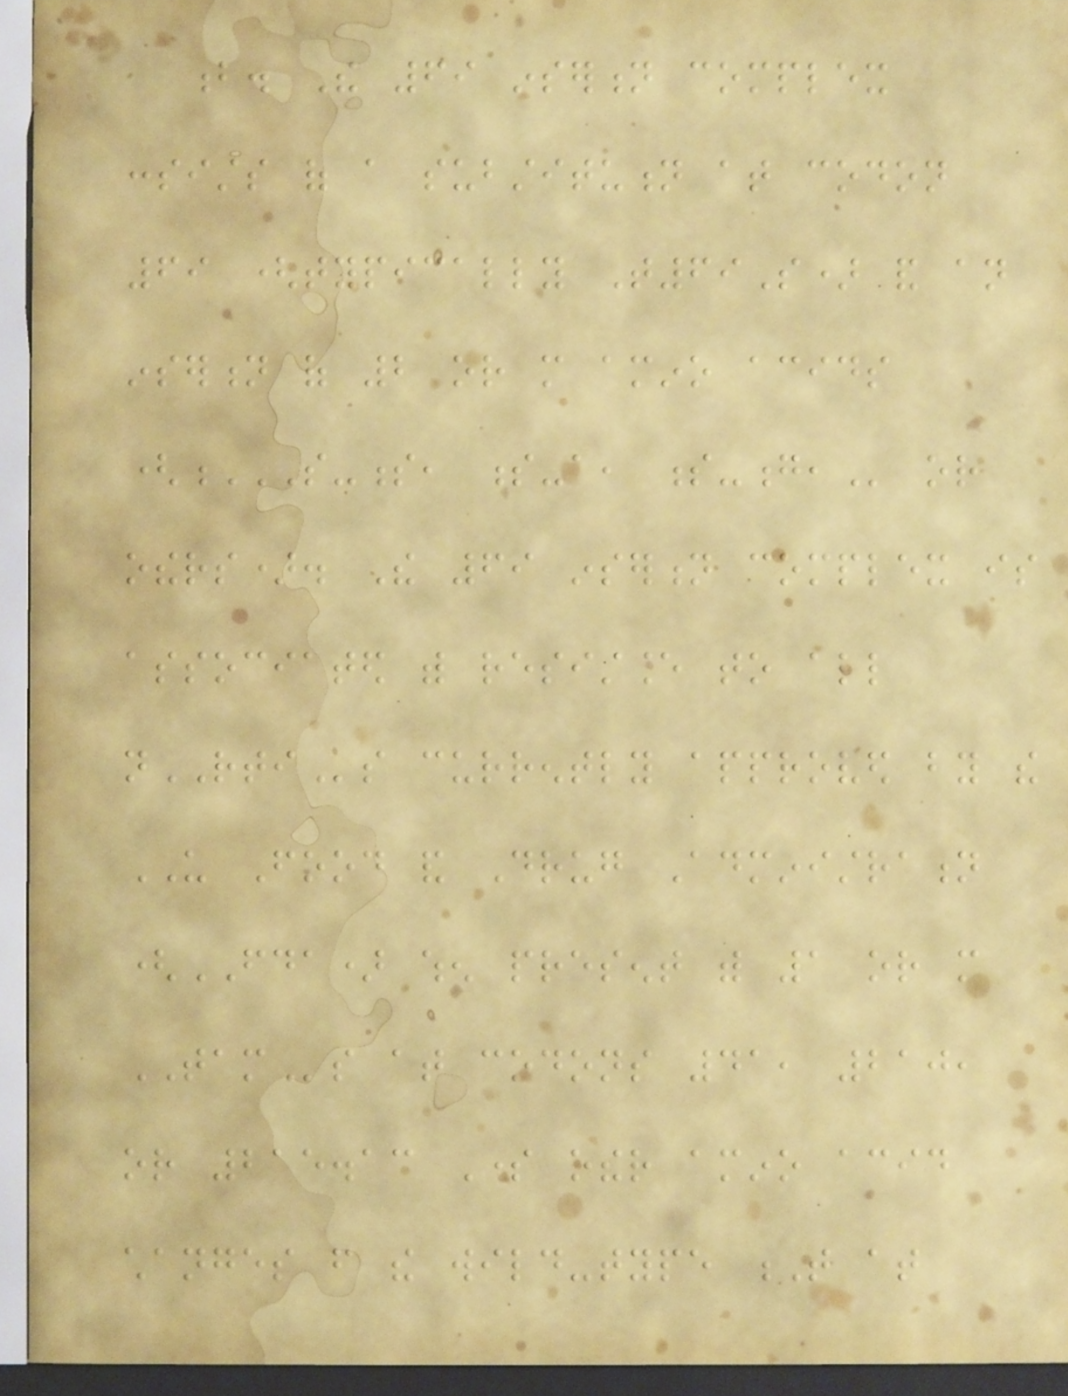b. The 69 insertion complex
consists of a substitution at codon
69 (typically T69S) and an
insertion of 2 or more amino acids
(S-S, S-A, S-G, or
others). The 69 insertion complex is
associated with resistance to all
nRTIs currently approved by the
US Food and Drug Administration
(FDA) when present with 1 or more
TAMs at codons 41, 210,
or 215.13 Some other amino acid
changes from the wild-type T at
